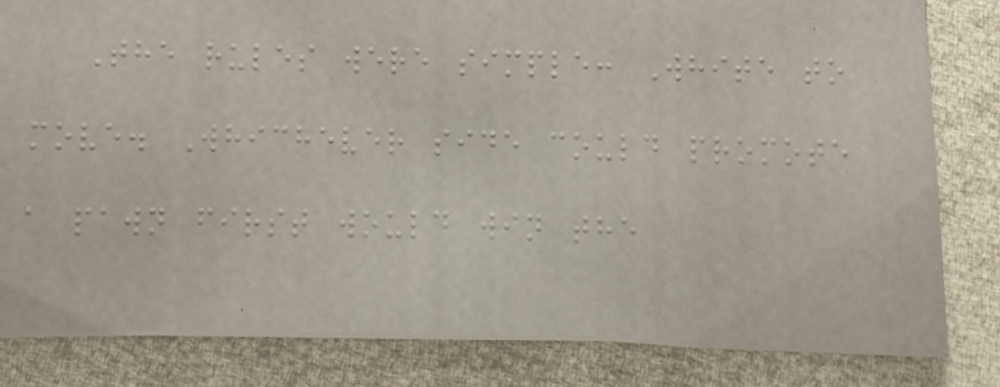The rules were simple: White to
move. Whichever side could promote
a pawn first would win the
